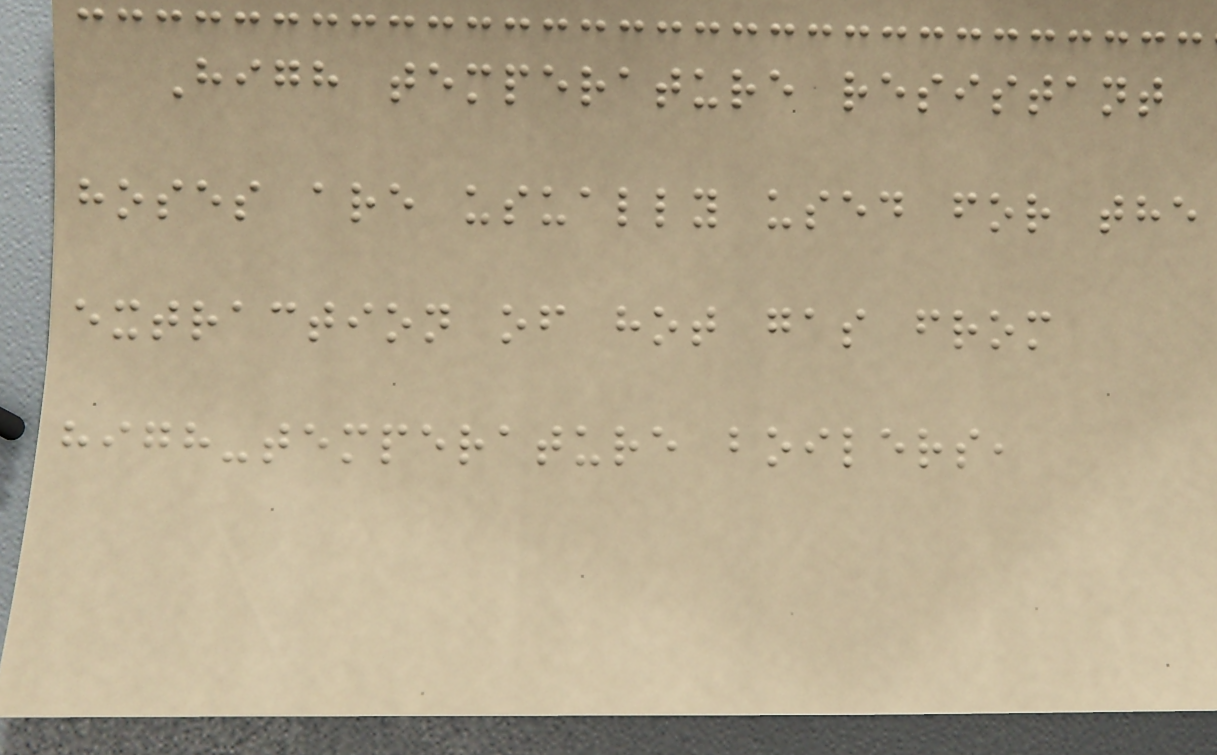High temperature resistant
hoses are usually used for the
extraction of hot gas from
high-temperature boilers,
